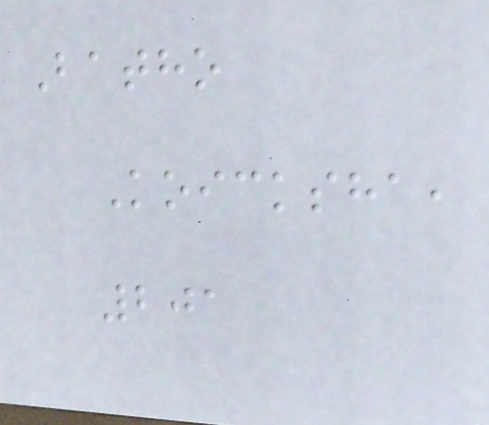Batho
Koicksha,
201
